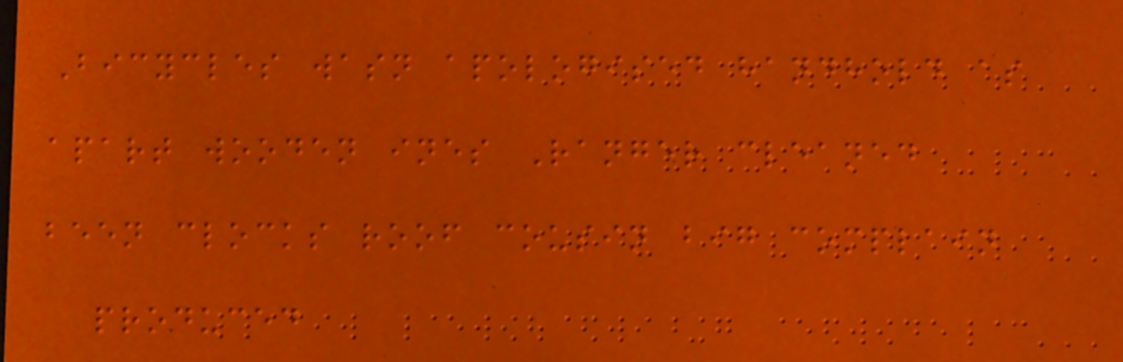Bicycles wasn apologised handhold as
apart wooden ines Ranger cleaned
been clocks roof cousin big complain
produced
